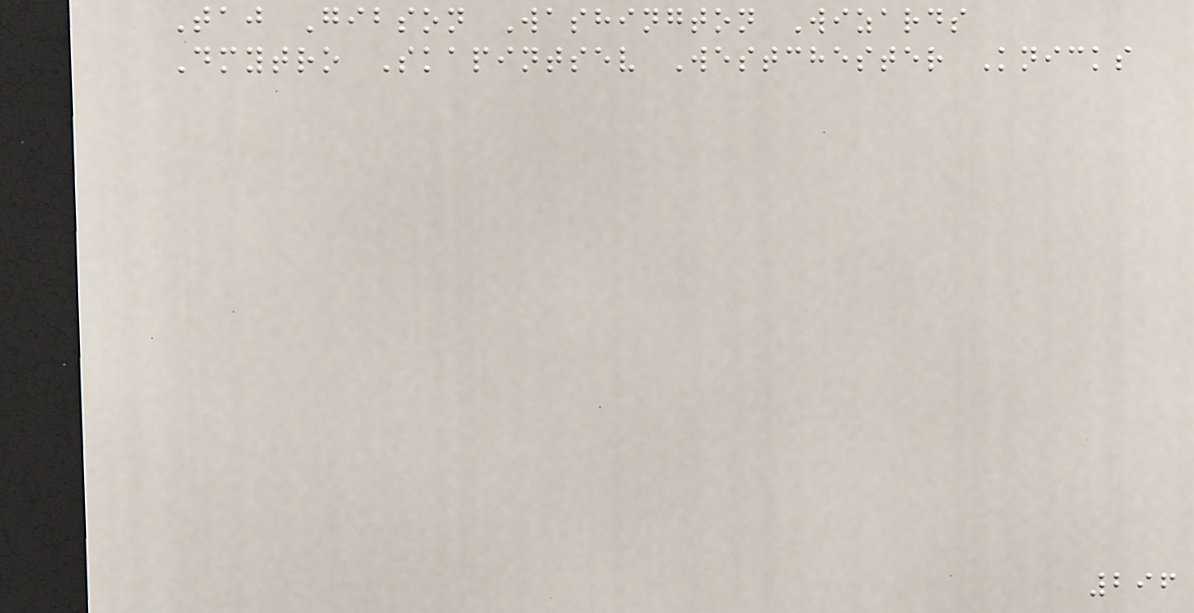Taj Gibson Washington Wizards
Dmytro Skapintsev Westchester Knicks
296
